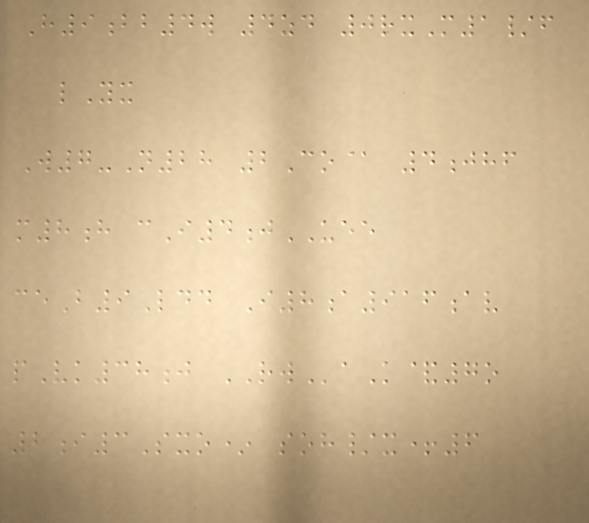H9bb4w 4zd 0rxM1/f
lYx
W7-N28 2Co@ 4jhf
m8h cI4jUEE
ceB9Ldd I8a916av
pVk38j RWaK&7o
2i3Sxo* soh/x+6
